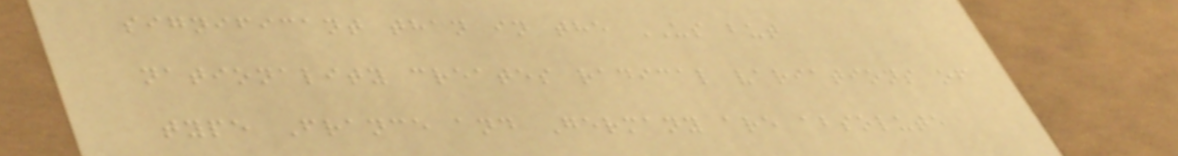significant than in the US but
nationality creates radical variations of
type France and Germany are absolute
